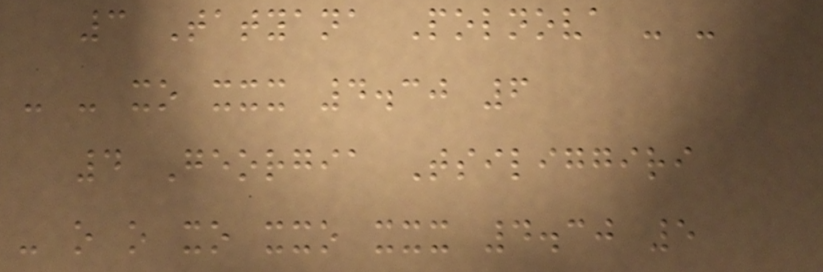3 Tatyana Polnova - -
- - xo xxx 4.30 6
4 Georgia Tsiliggiri
- o o xo xxo xxx 4.30 5
